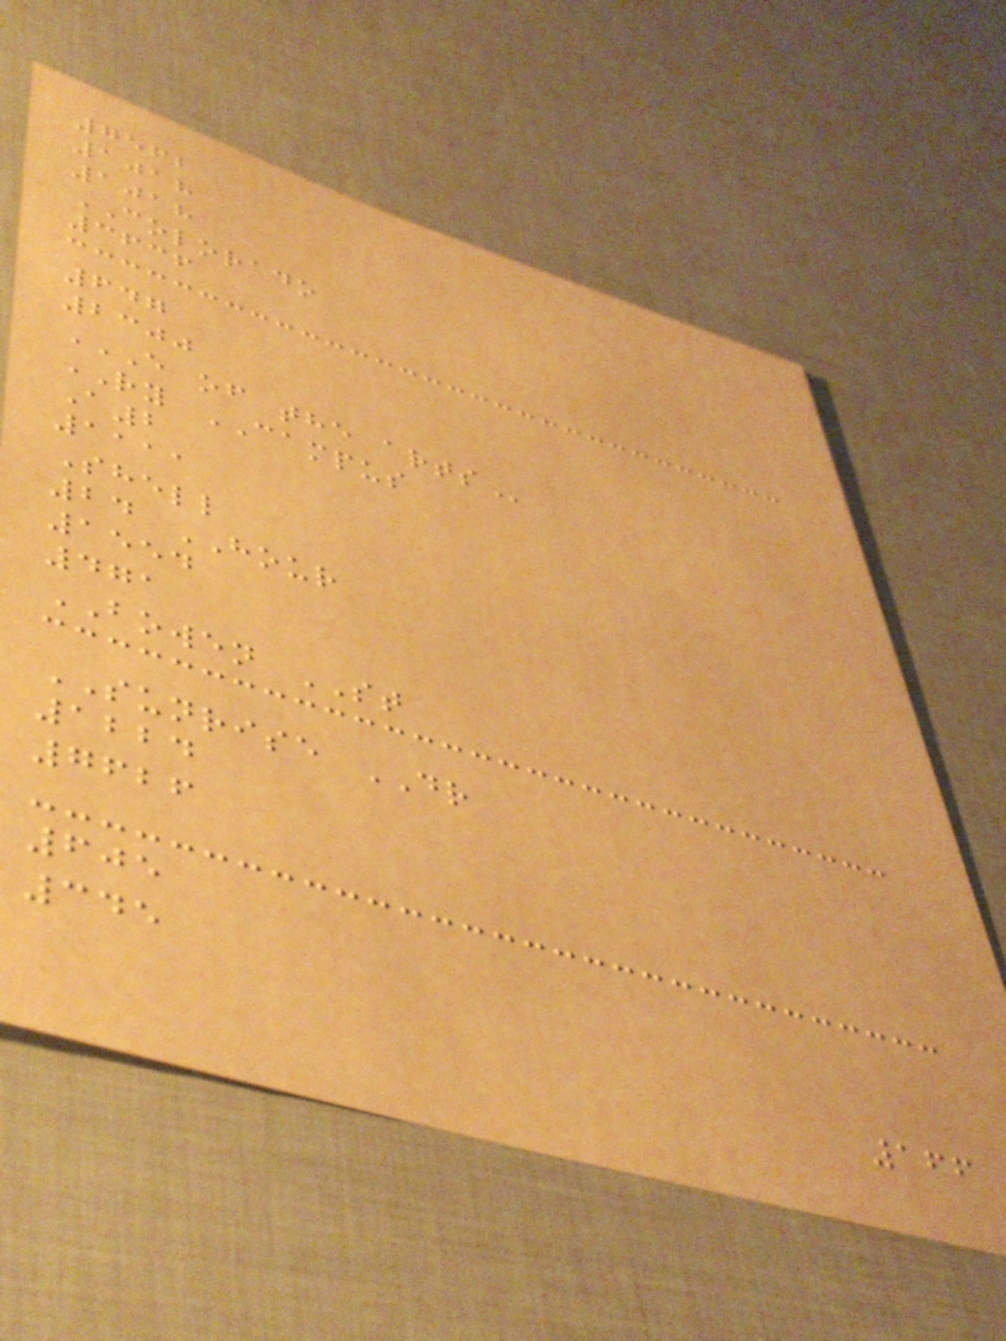7562
1018
1018
COLORADO
3636
647
2300
E OF THE ARTS
RY CAMPUS
A2
1111
Shell
24 HOUR
1554
471
BOWEN ST
SUNRISE DR
1224
7626
605
345
166
